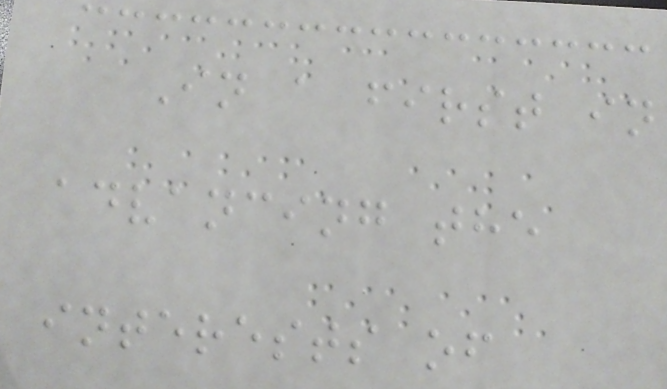In a first in
advancing the
interests of
